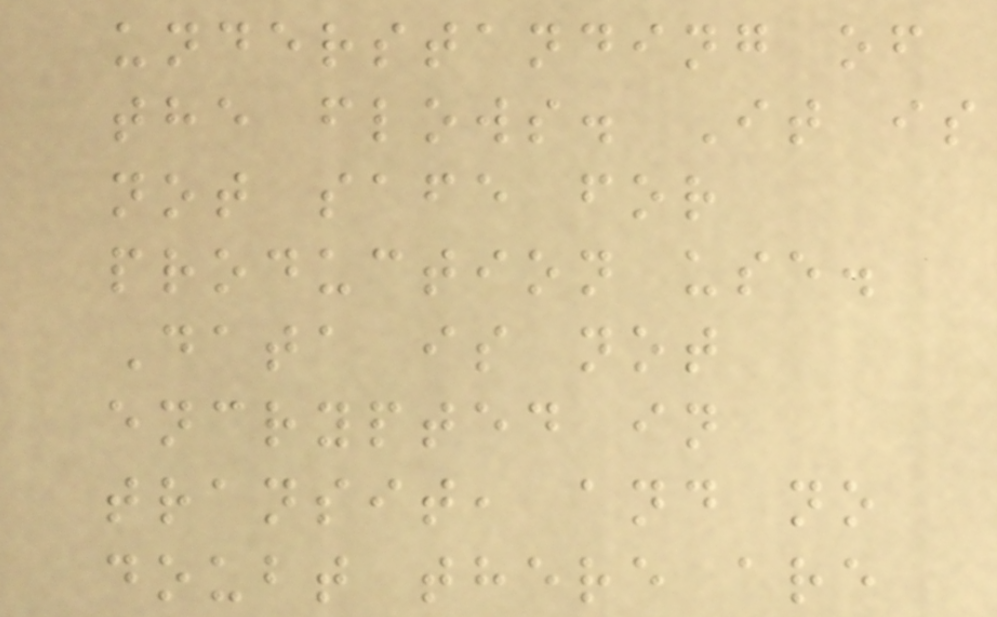understanding of
the flows. It is
not safe for
production use.
Data is not
encrypted in
transit, and no
doubt there are
